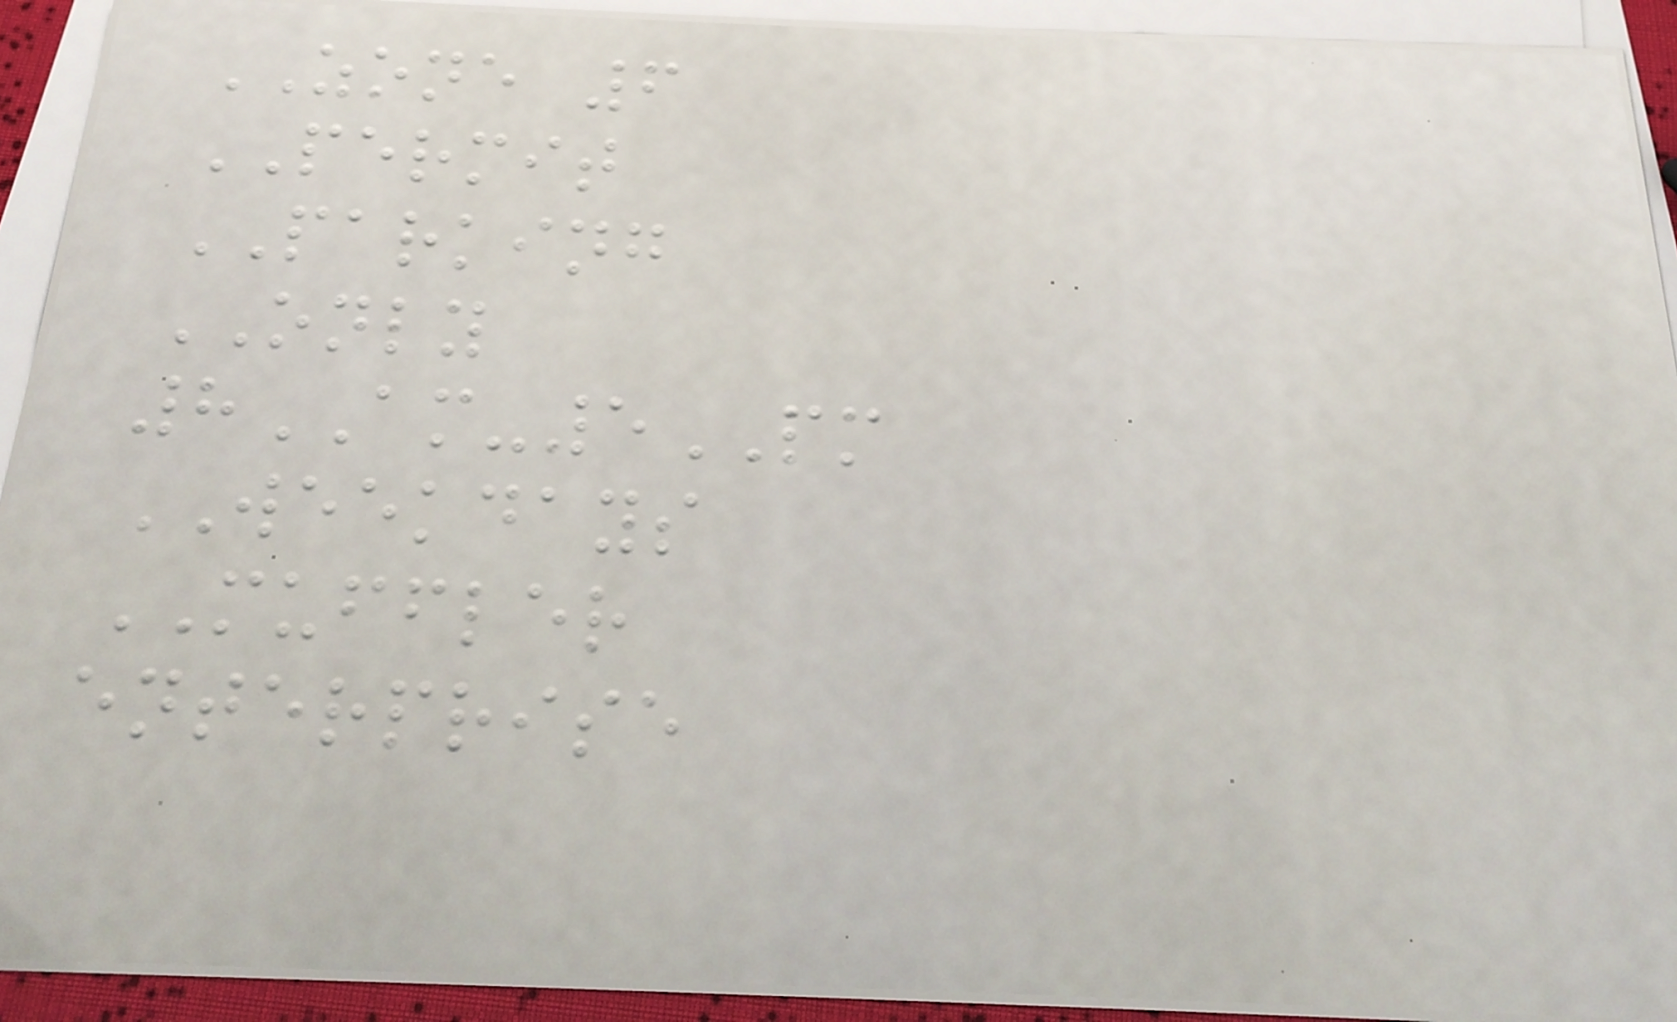ZONE 6
PERMIT
PARKING
ONLY
8AM-5PM
WEEKDAYS
MUFFLER
enterprise
